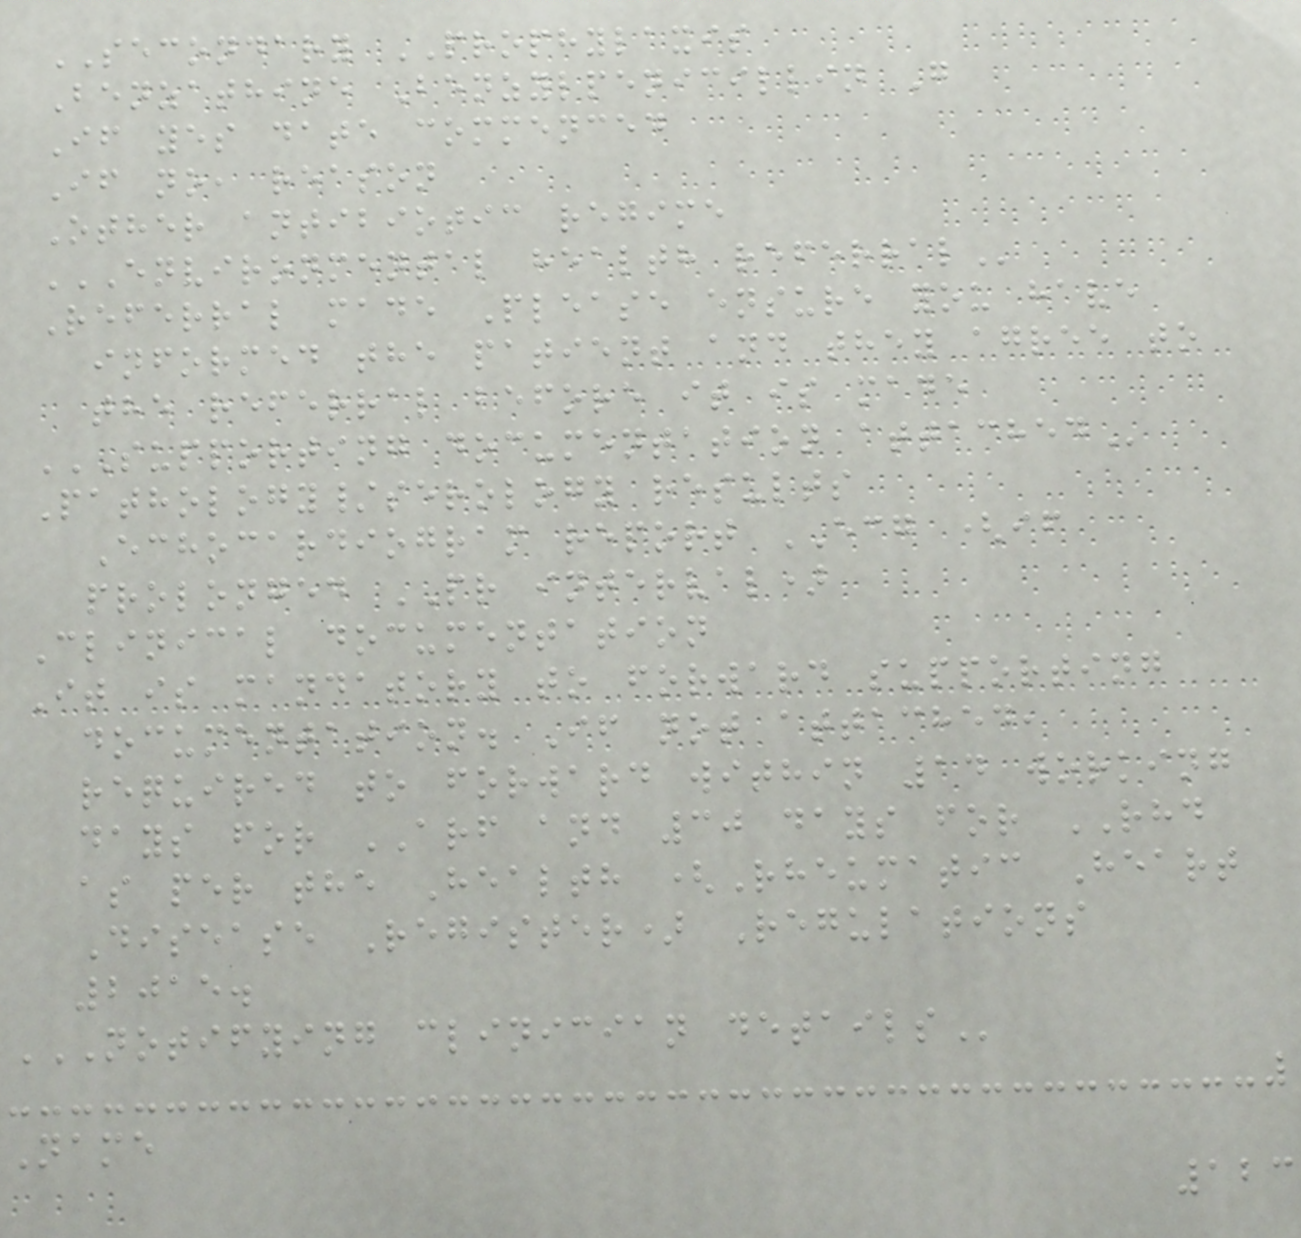SECONDARY PROPHYLAXIS
Benzathine Benzylpenicillin G
If yes date commenced
If no, reason
Other antibiotic regime
ENVIRONMENTAL HEALTH REFERRAL
Referral made Please ensure you have
informed the patient and they agree to
the referral before it is made
SUPPORTING DOCUMENTATION ATTACHED
Pathology/serology results
Echocardiogram report ECG (if
prolonged PR interval)
Clinical documentation
It is mandatory to forward supporting
documentation. If not attached,
required to forward within 14 working
days for ARF and 30 days for RHD
as per the Health (Rheumatic Heart
Disease Register) Regulations
2015.
NOTIFYING CLINICIAN DETAILS
Name
123
